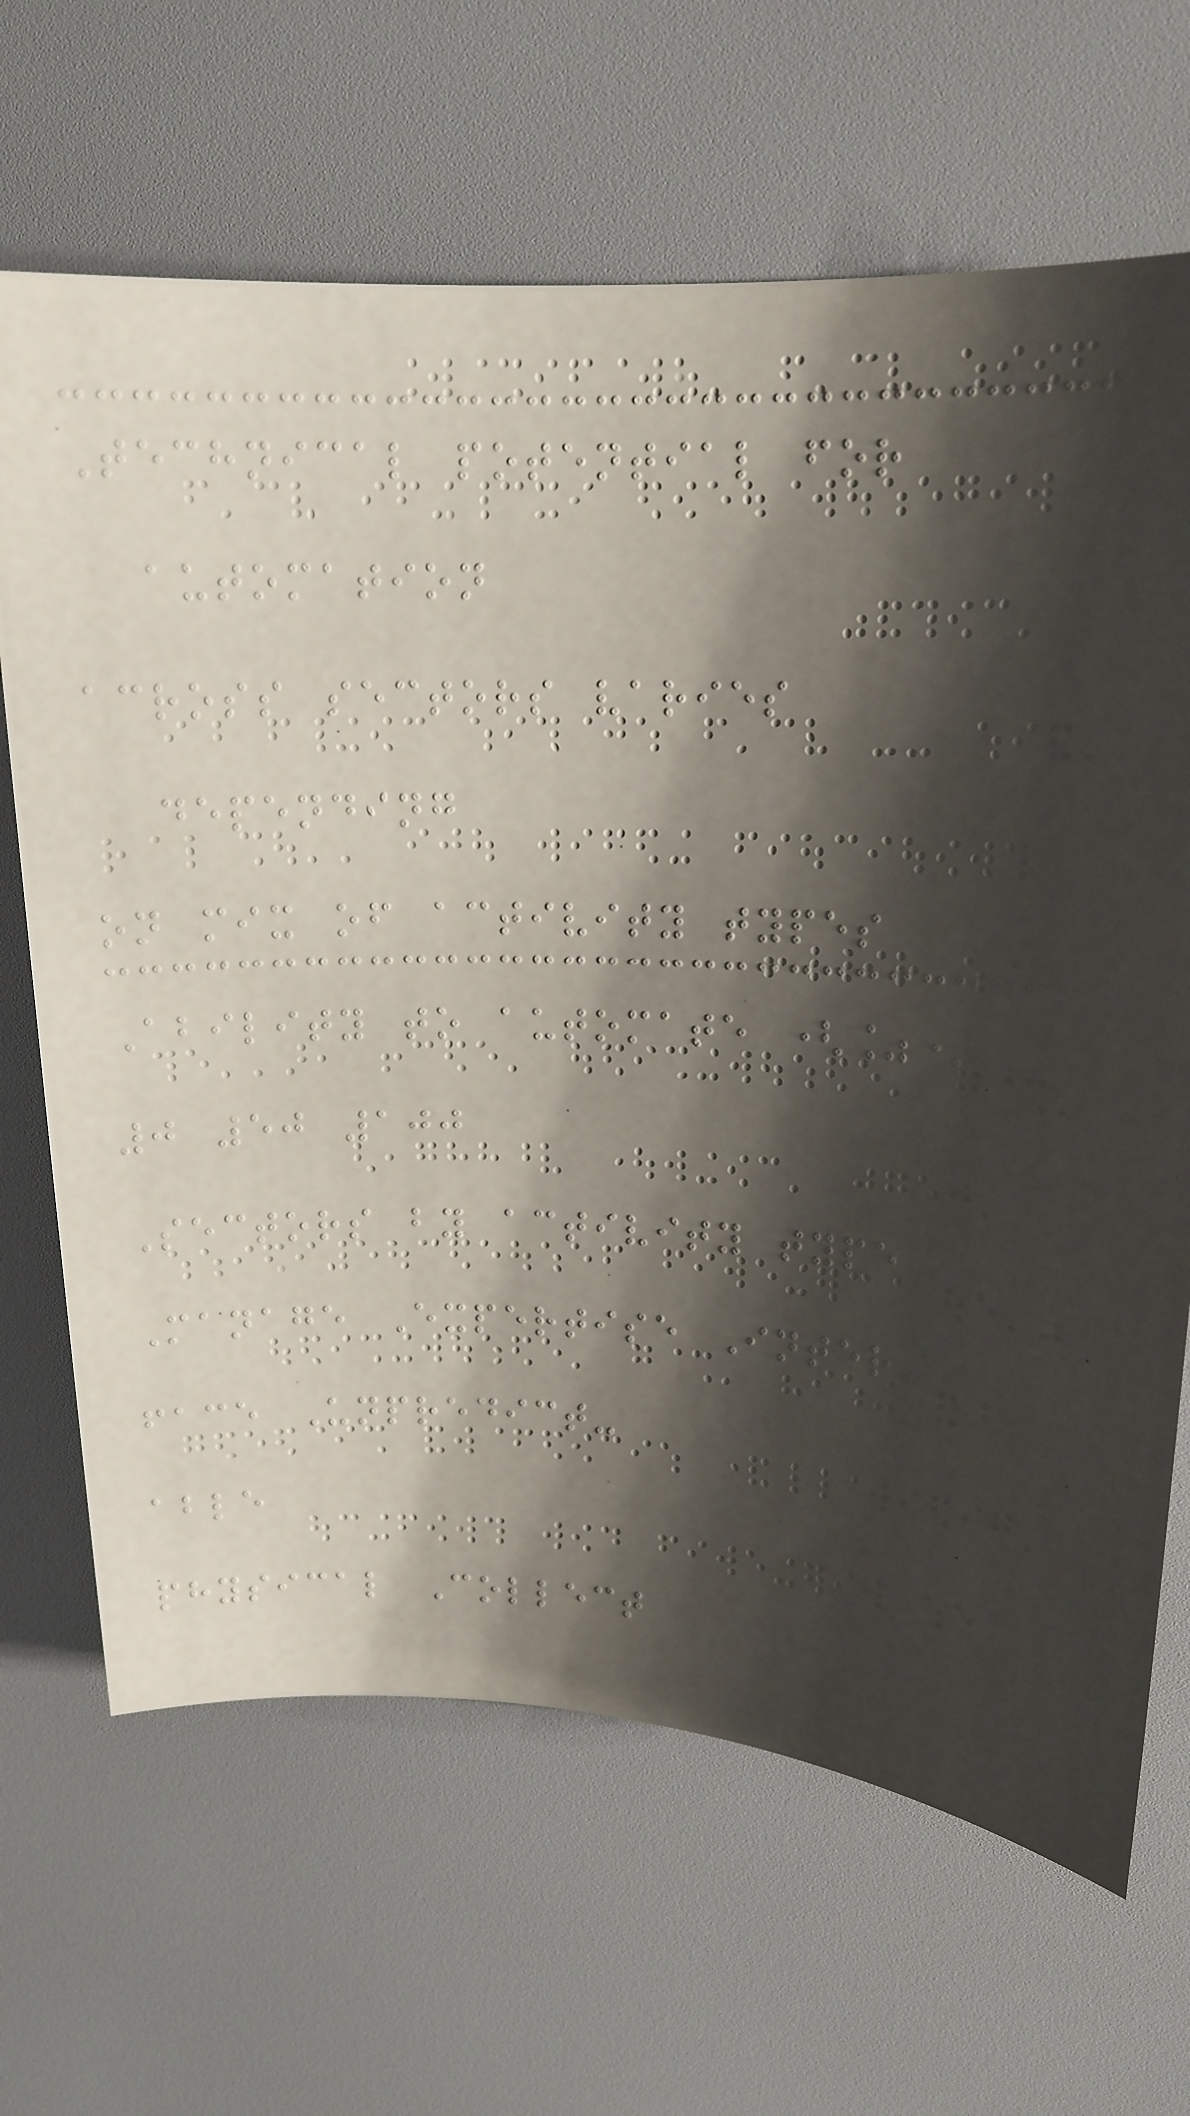Technical potential for
automation
across sectors varies
depending
on mix of activity types
Ability to automate (%)
0 50 100
Sectors by activity type
Manage Expertise Inter-
face Unpredict-
able
physical Collect
